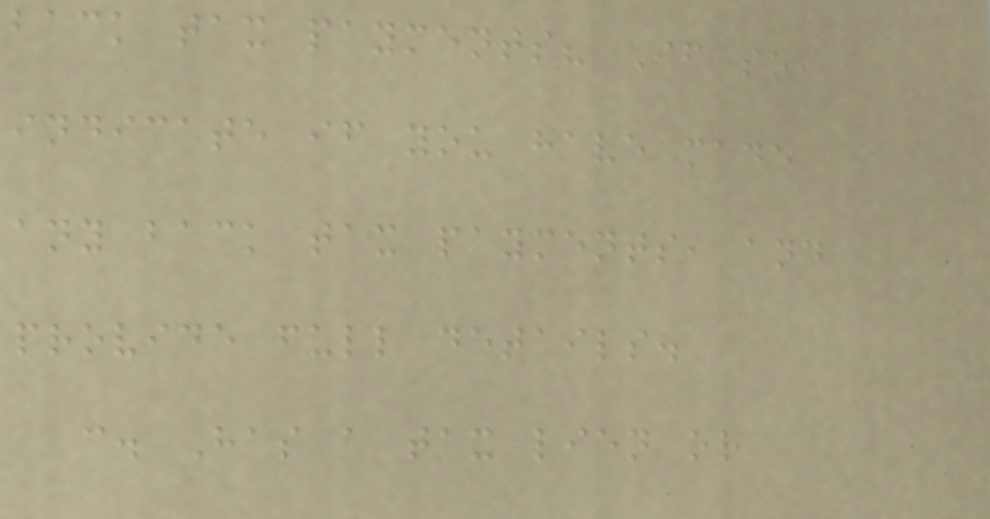back tax payments? If so,
indicate if you have made
any back tax payments, and
provide full details.
c. Has a tax lien or
